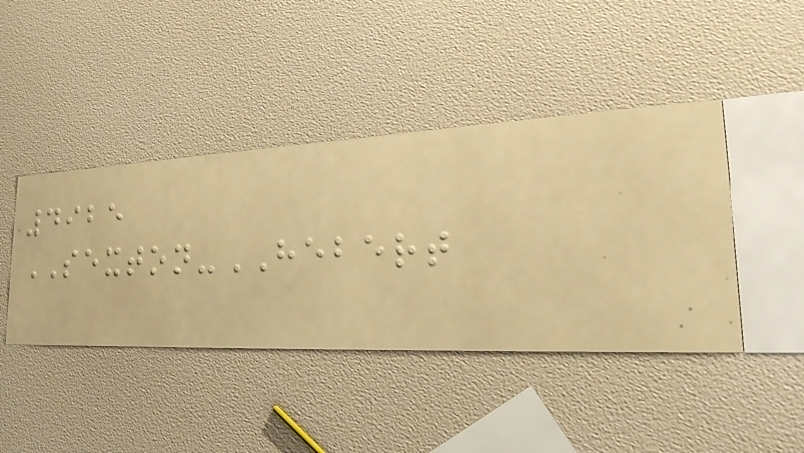4925
SEXTON-HEBERT
